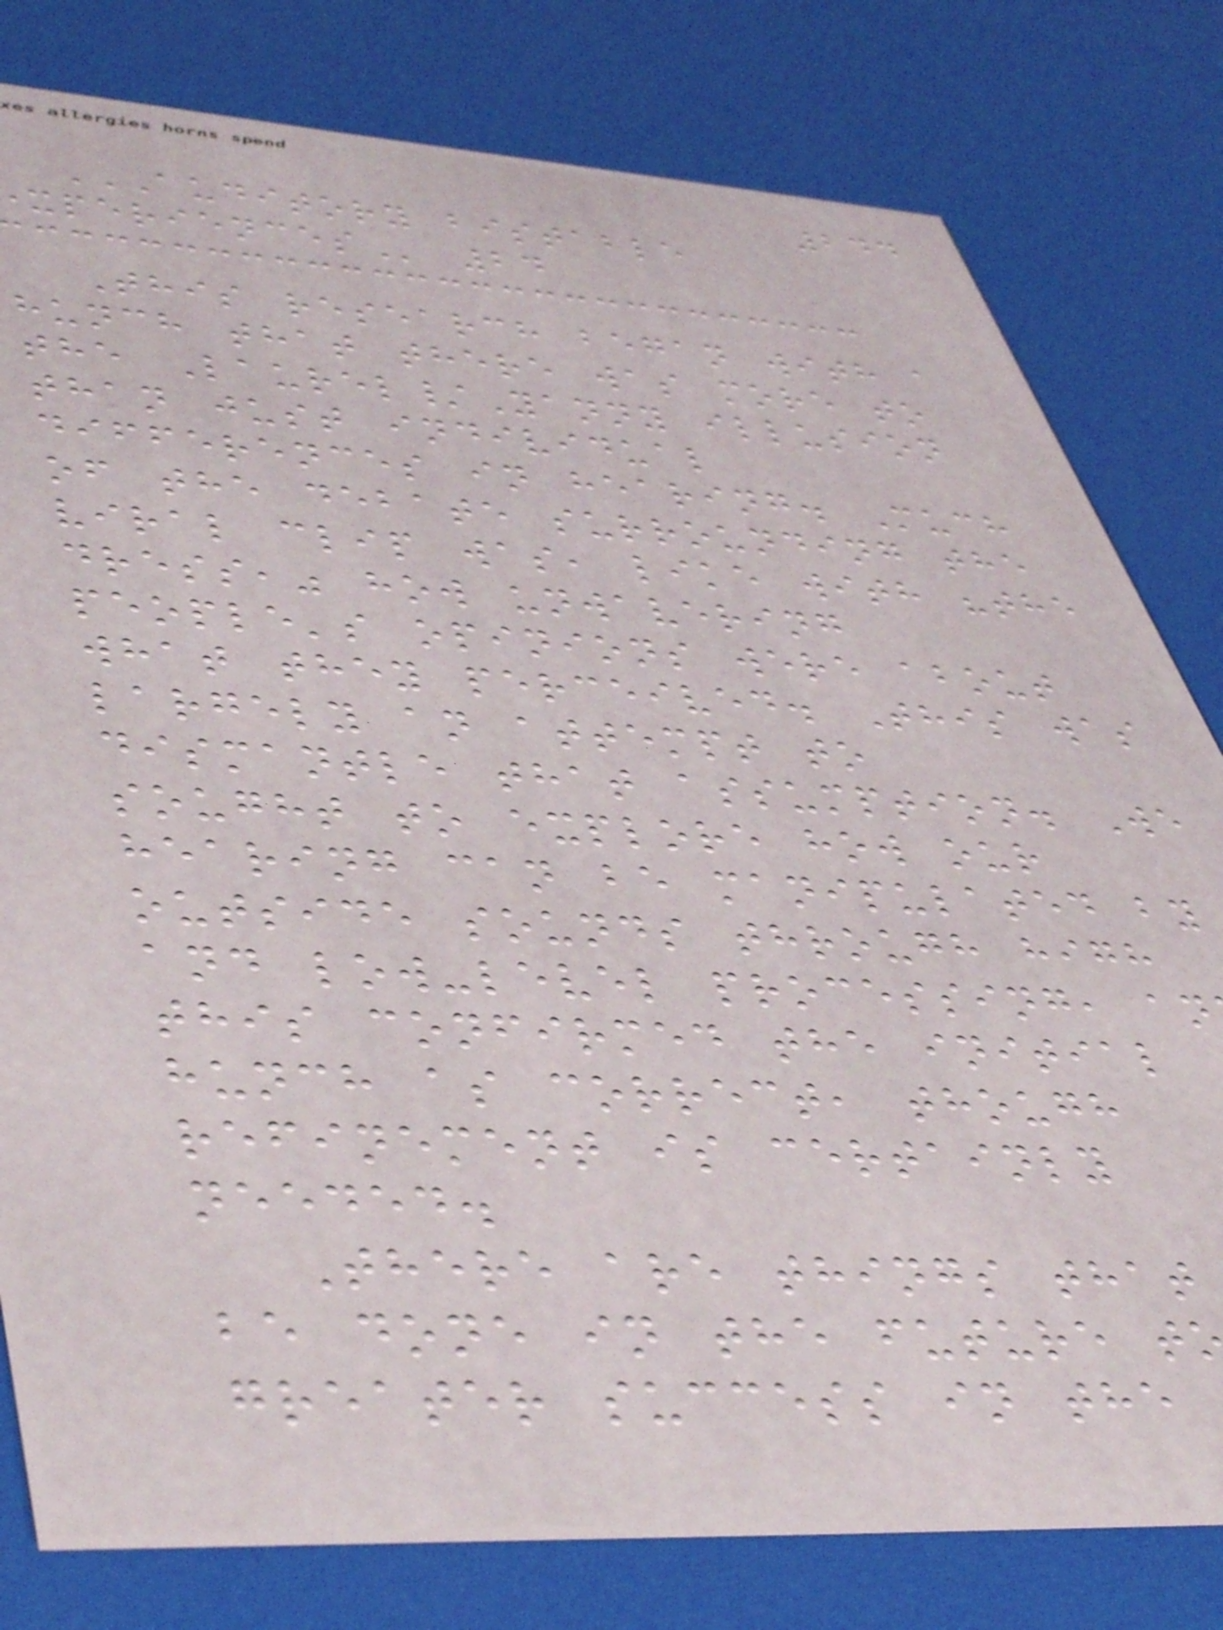244
AUDITORY BISTABLE
This research began with a
hunch that there was more to
the Laurel/Yanny illusion
than just individual
differences in hearing. Much
of the debate surrounding the
viral clip was, like with "the
dress," how unwavering
people's opinions were about
what they perceived. This was
largely an attempt to
dismantle that assumption. We
sought to explore how our
hearing can be manipulated by
outside sounds through high
and low-level processing, an
this confirmed the initial
hunch as correct, though
refinement is certainly
needed.
There are things that
be done in the future t
greater success in the
